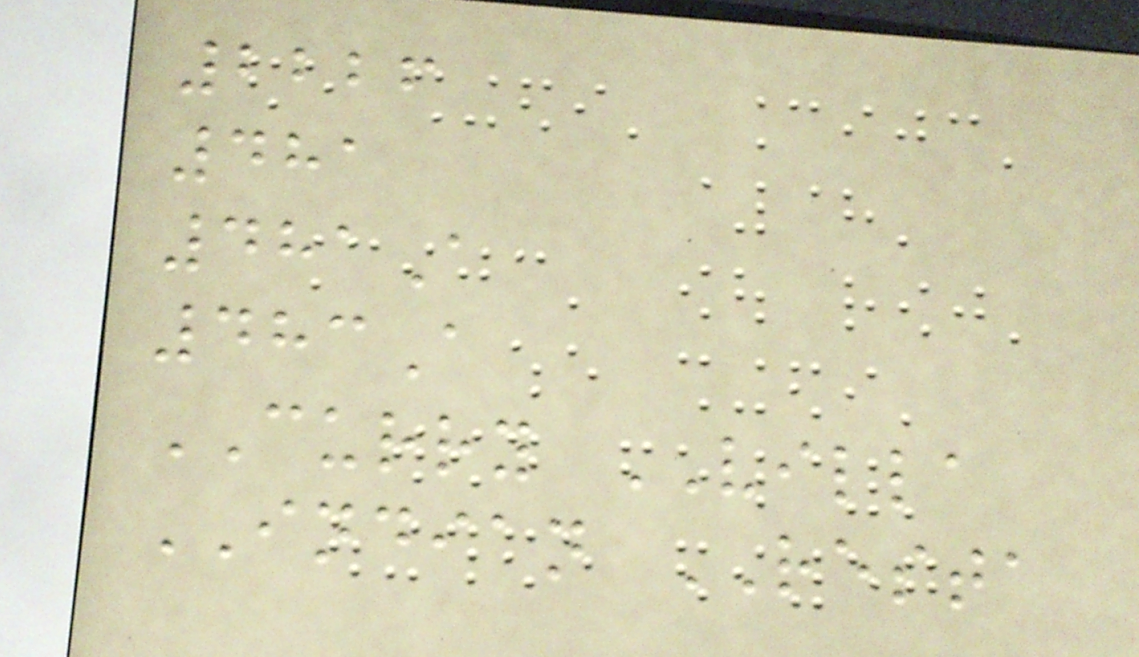2226
481
481A
483A
CURRY VILLA
INDIAN RESTA
